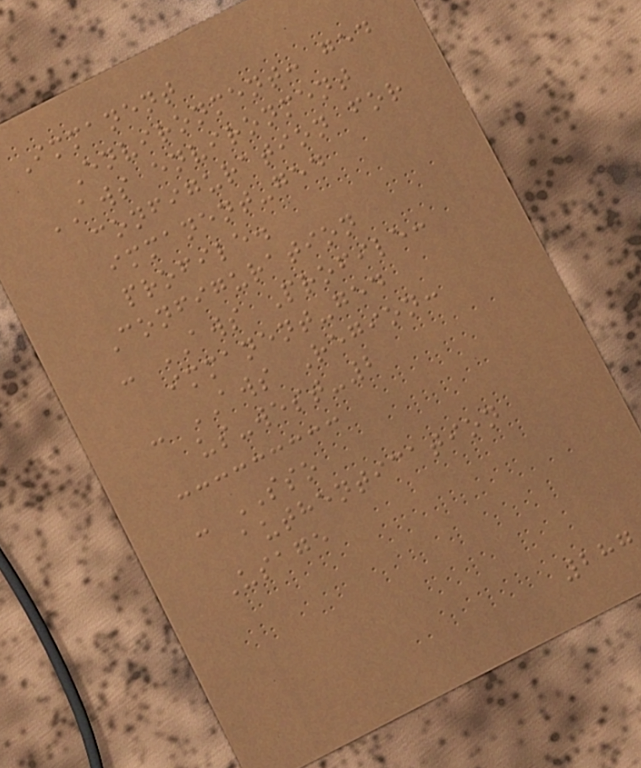Immanent
Environment: ged
AWS environment
configuration for
immanent-ged
profile.
Configuration
- AWS Profile:
immanent-ged
- AWS Region:
us-west-2
- SSO
authentication
Usage
287
